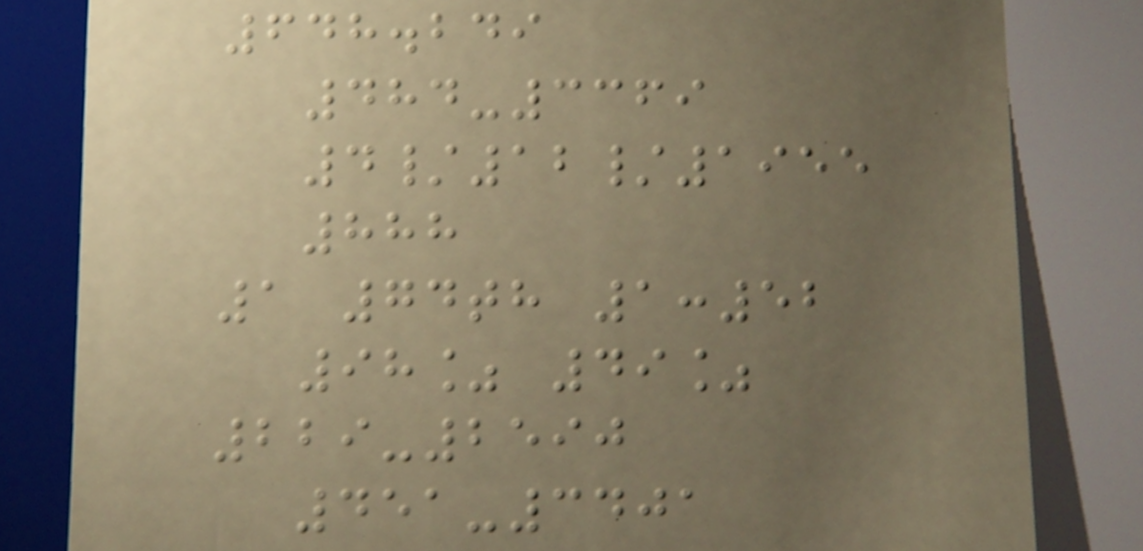648.249
484-3369
4/12/1955
888
1 74th 1:52
98% 49%
229-2590
451-3401
